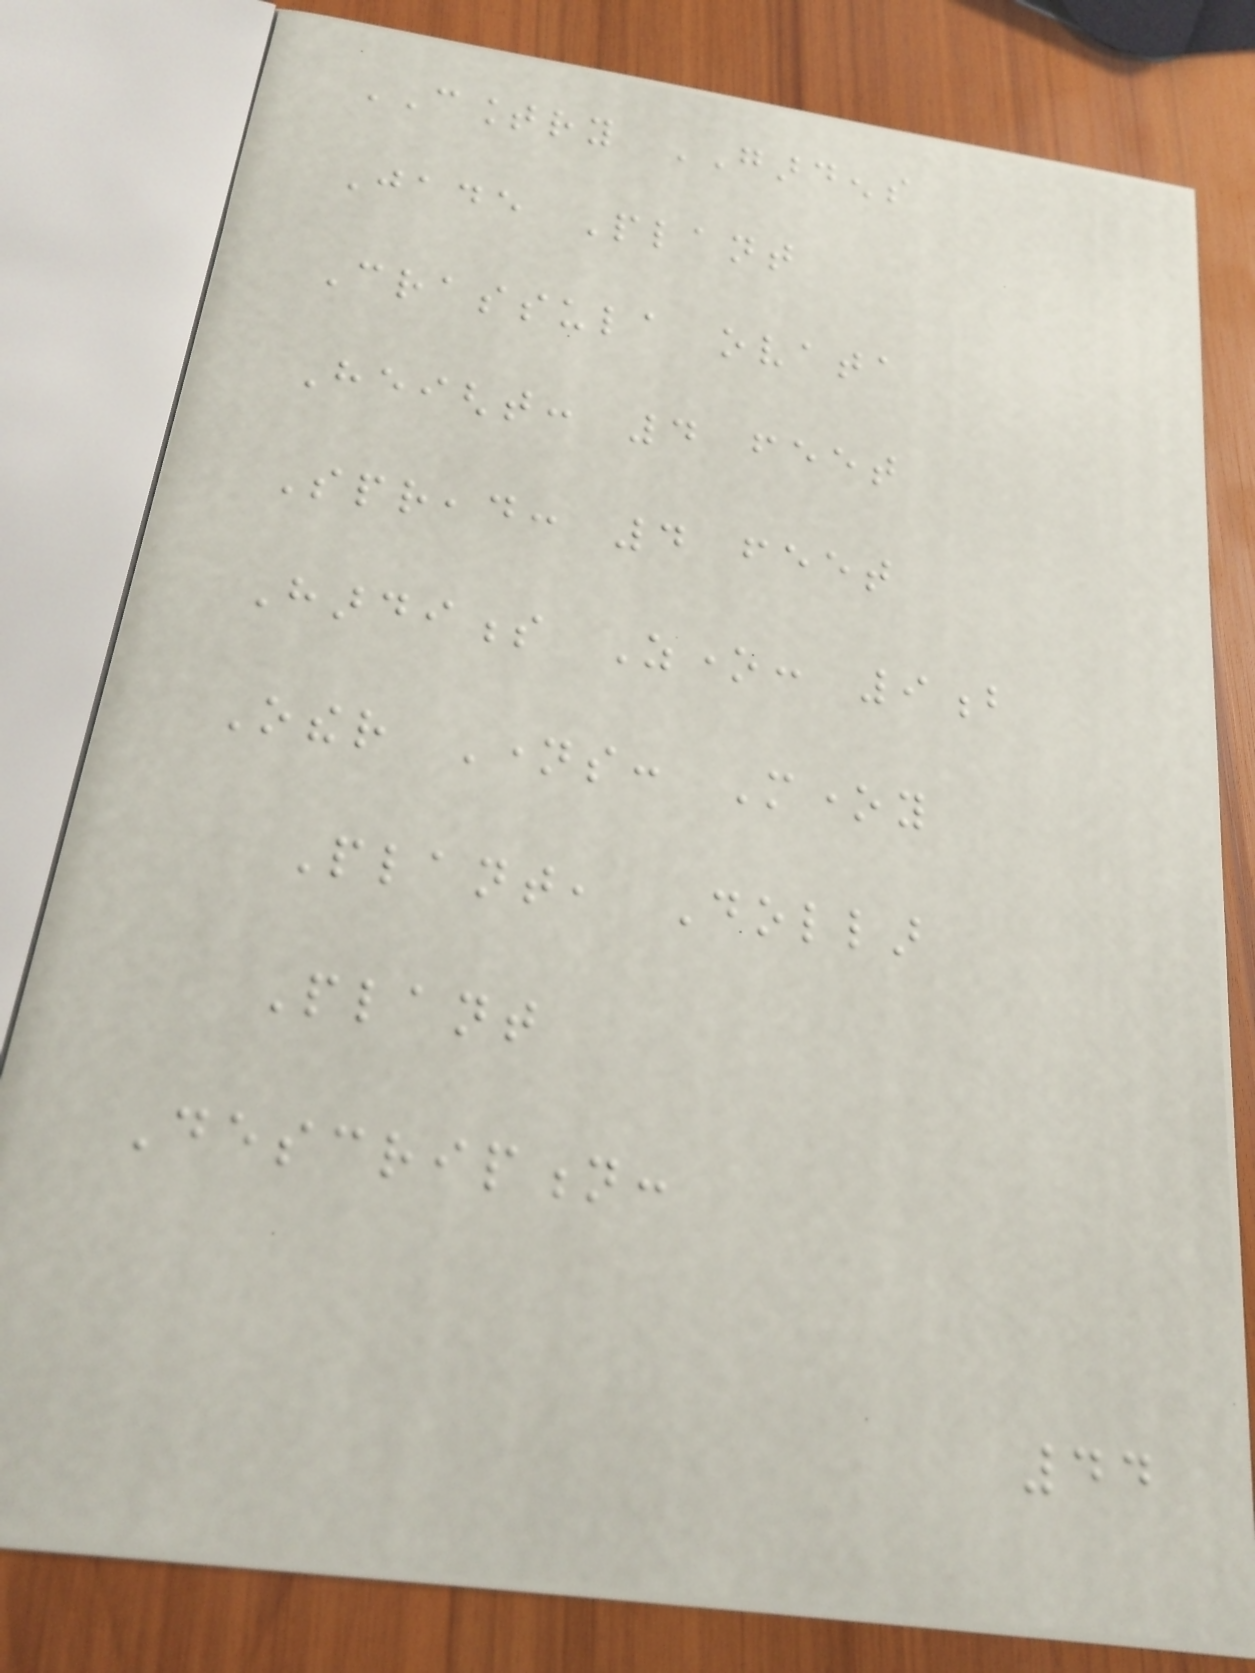COUNTRY GARDENS
Jade Plant
Crassula ovata
Height: 4 feet
Spread: 4 feet
Hardiness Zone: 9b
Other Names: Money
Plant, Dollar
Plant
Description:
44
